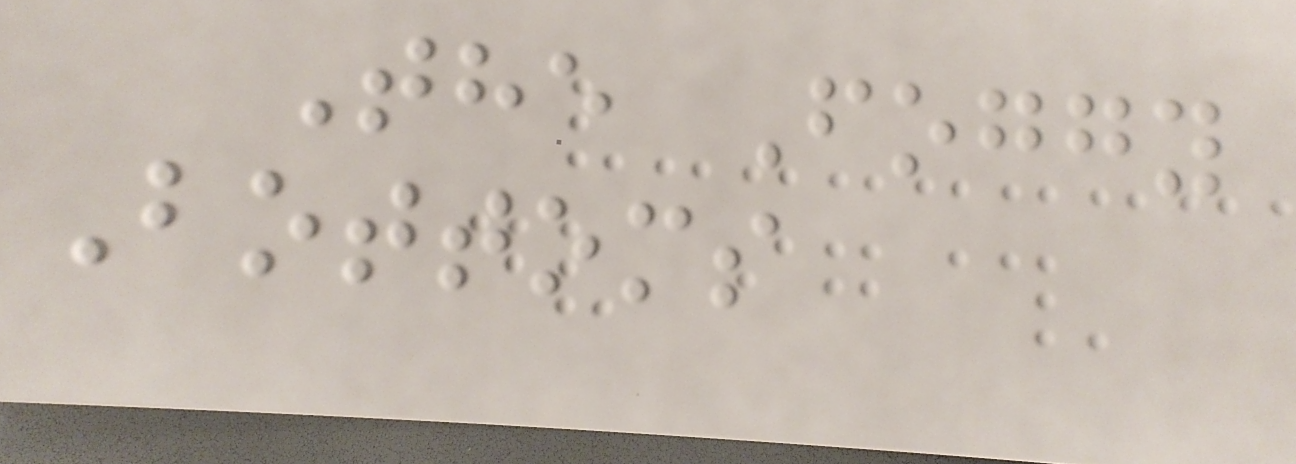The Foggy
Bottoms
